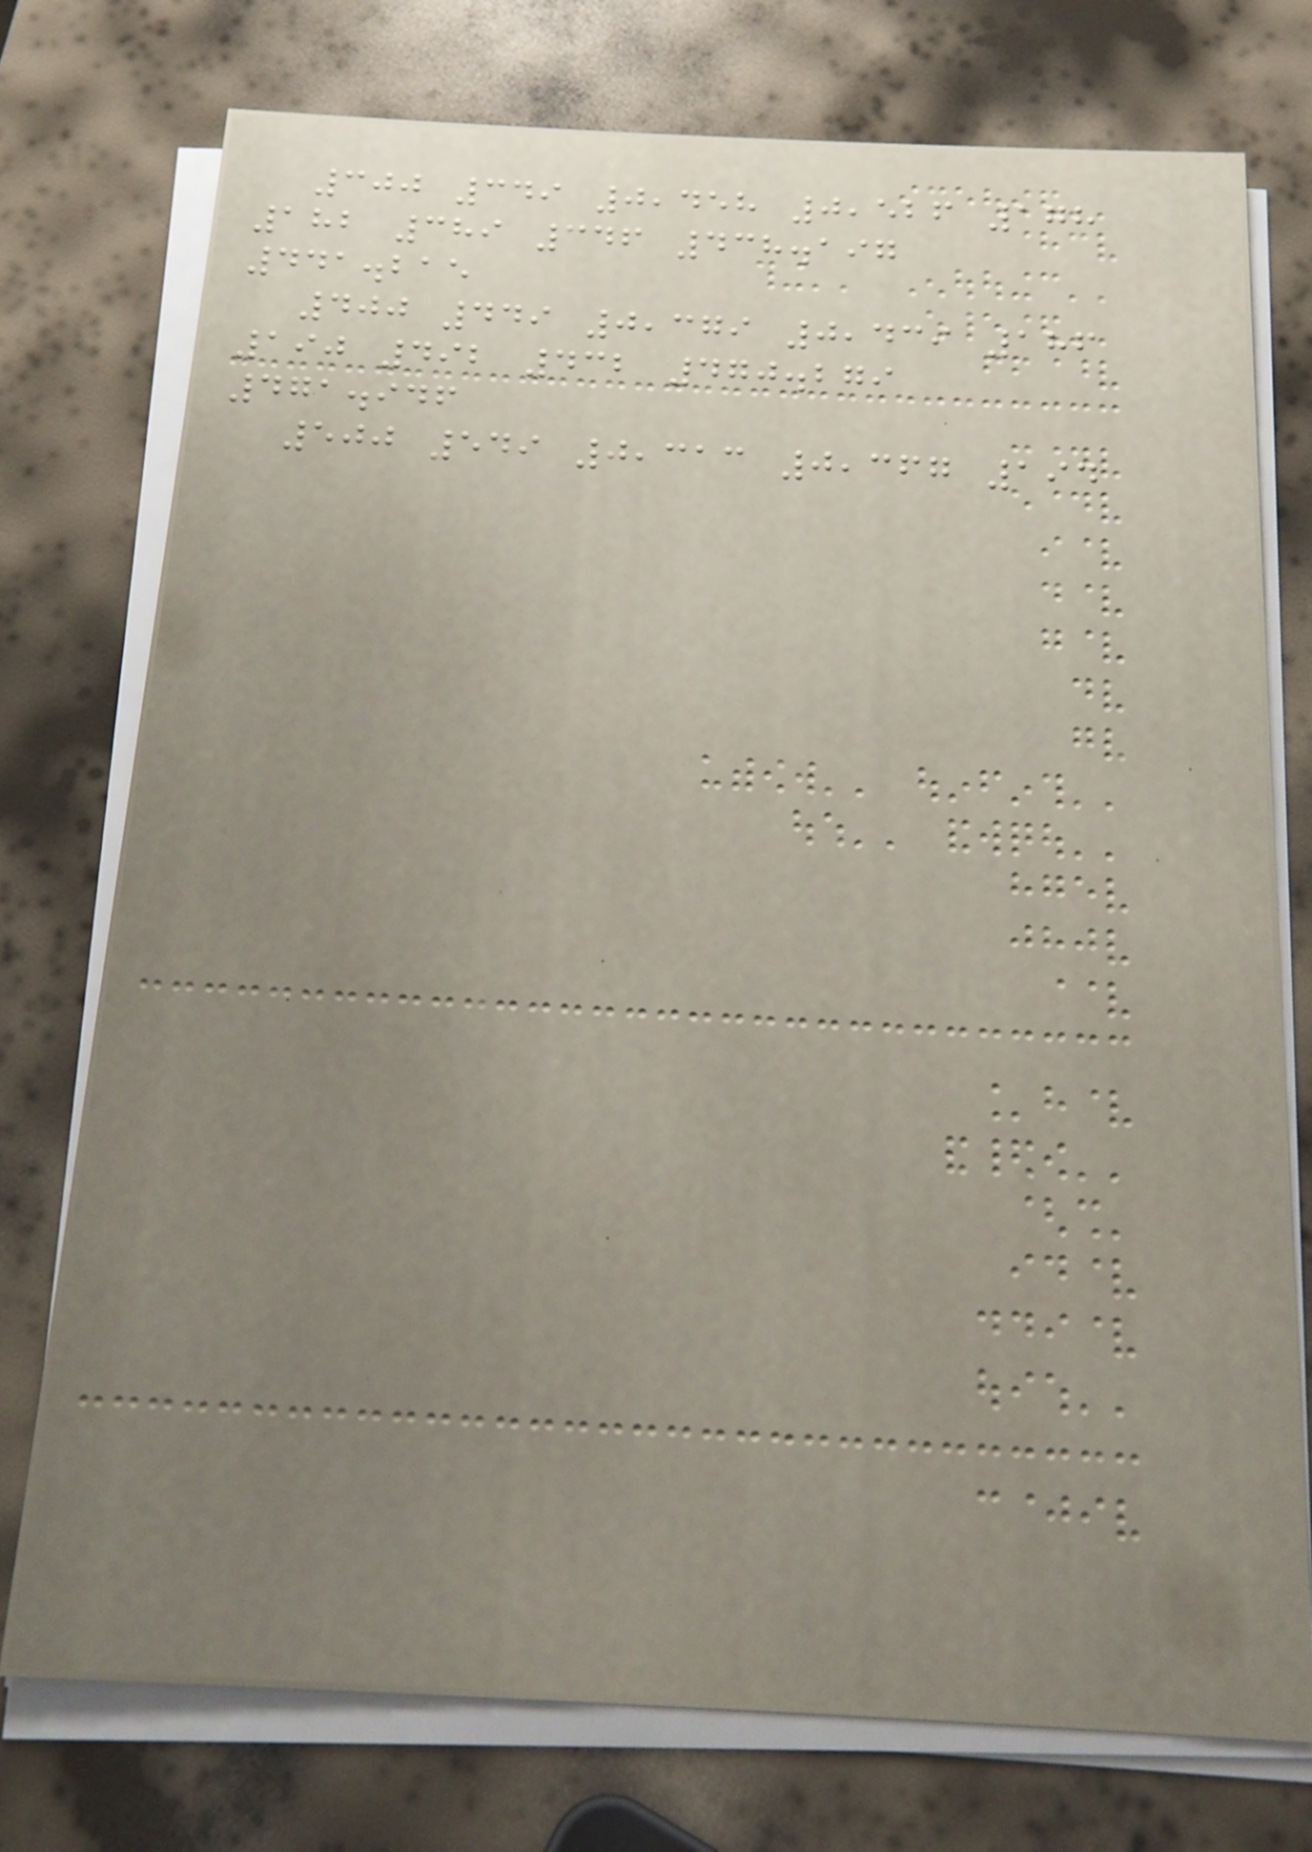300 349 0,458 0,526 178
182 389 346 438.197
441.215
400 449 0,379 0,439 186
190 492 432 470.279
471.946
500 549 0,313 0,367 194
